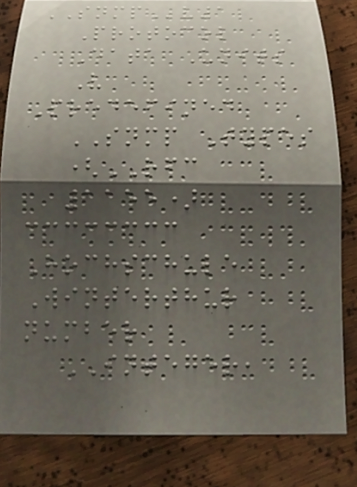SNMPv1
Protocol
Data Units
V
Predefined
SNMP Types
(RFC
1155)
Hochschule
Winterthur
number
INTEGER,
